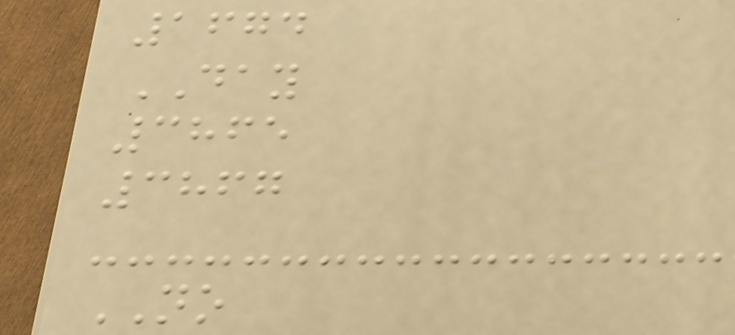1674
DAY
3865
3867
NO
